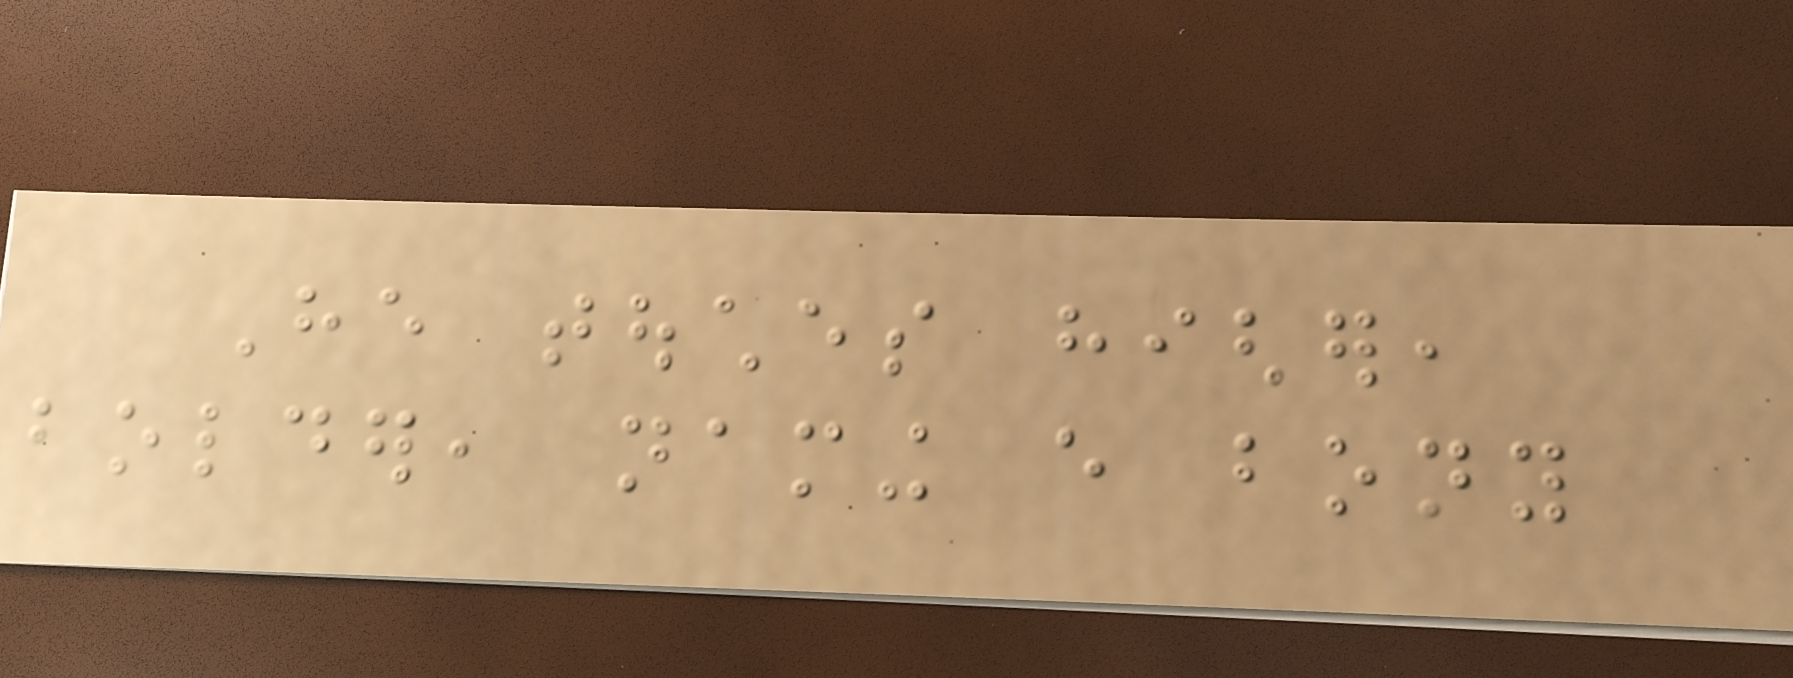He touches higher,
bolder, naming every bony
